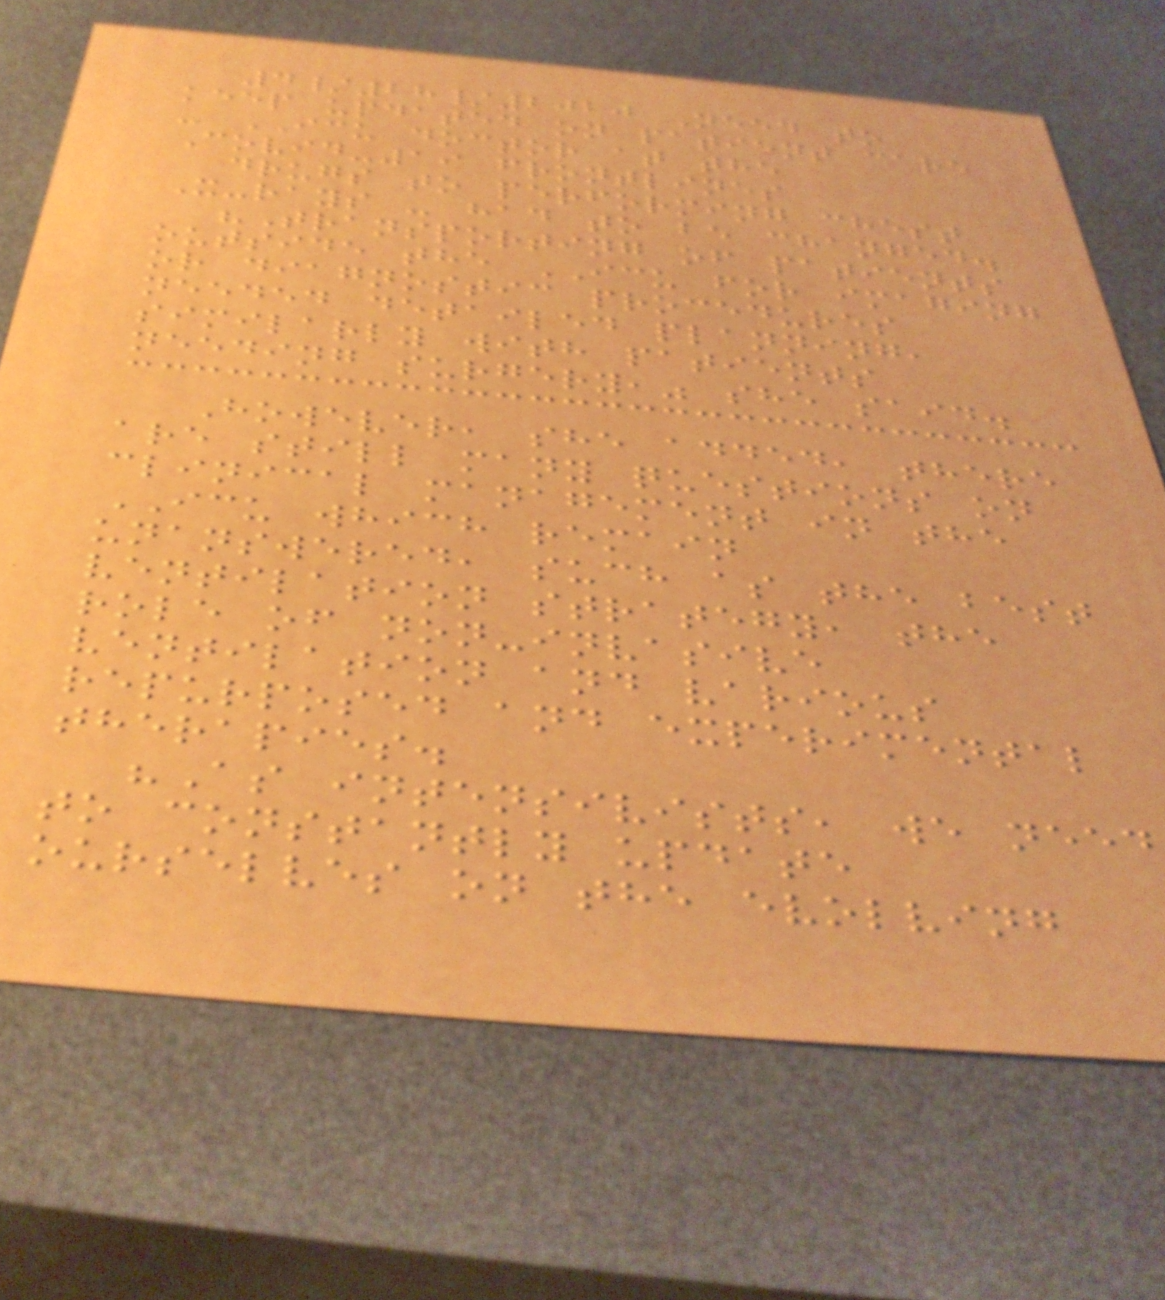4/28/2020 Need to
keep updated on patient care
- ICU doctor at the
Covid-19 frontlines
drugs to performing chest
X-rays - had to be changed.
"Transporting of patients
outside the ICU for imaging
or diagnostic procedures
needed detailed planning,
similarly with patients
needing surgery," she said.
However, she added, there
are still many questions on
clinical management in the
ICU which remain
unanswered, such as the best
ventilation strategy, the
role of non-invasive
ventilation and various
repurposed and experimental
therapies.
"As intensivists, we need
to constantly update
ourselves on the evolving
